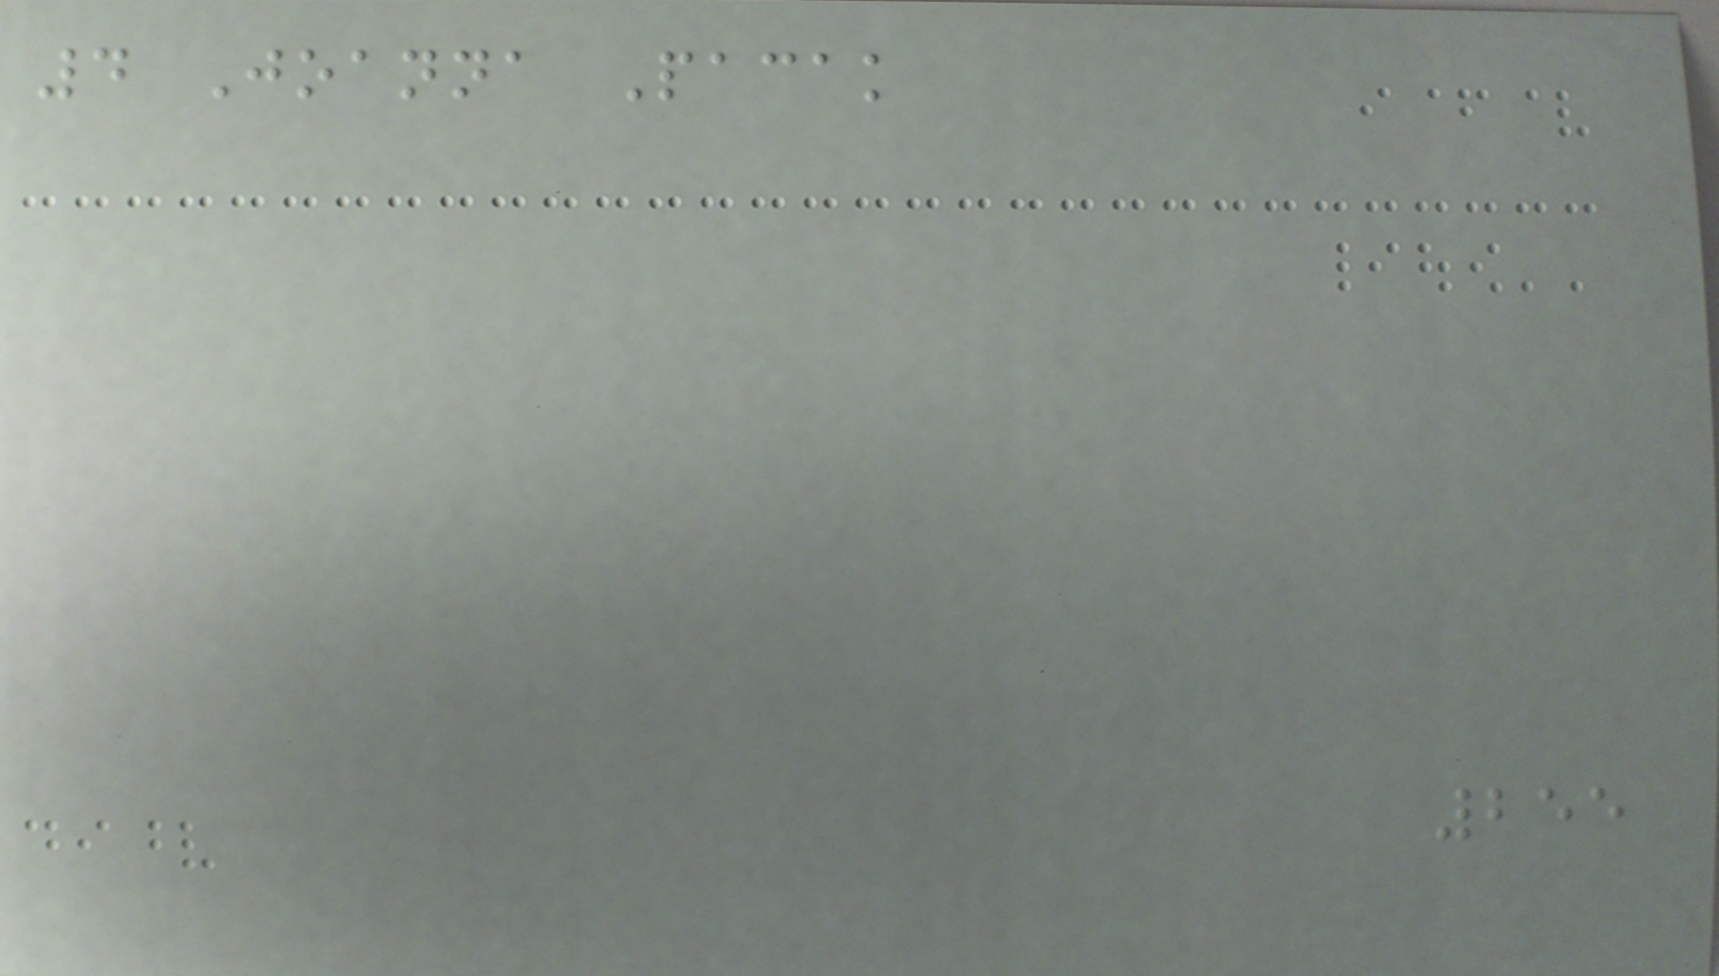4 Joanna Pacak
255
